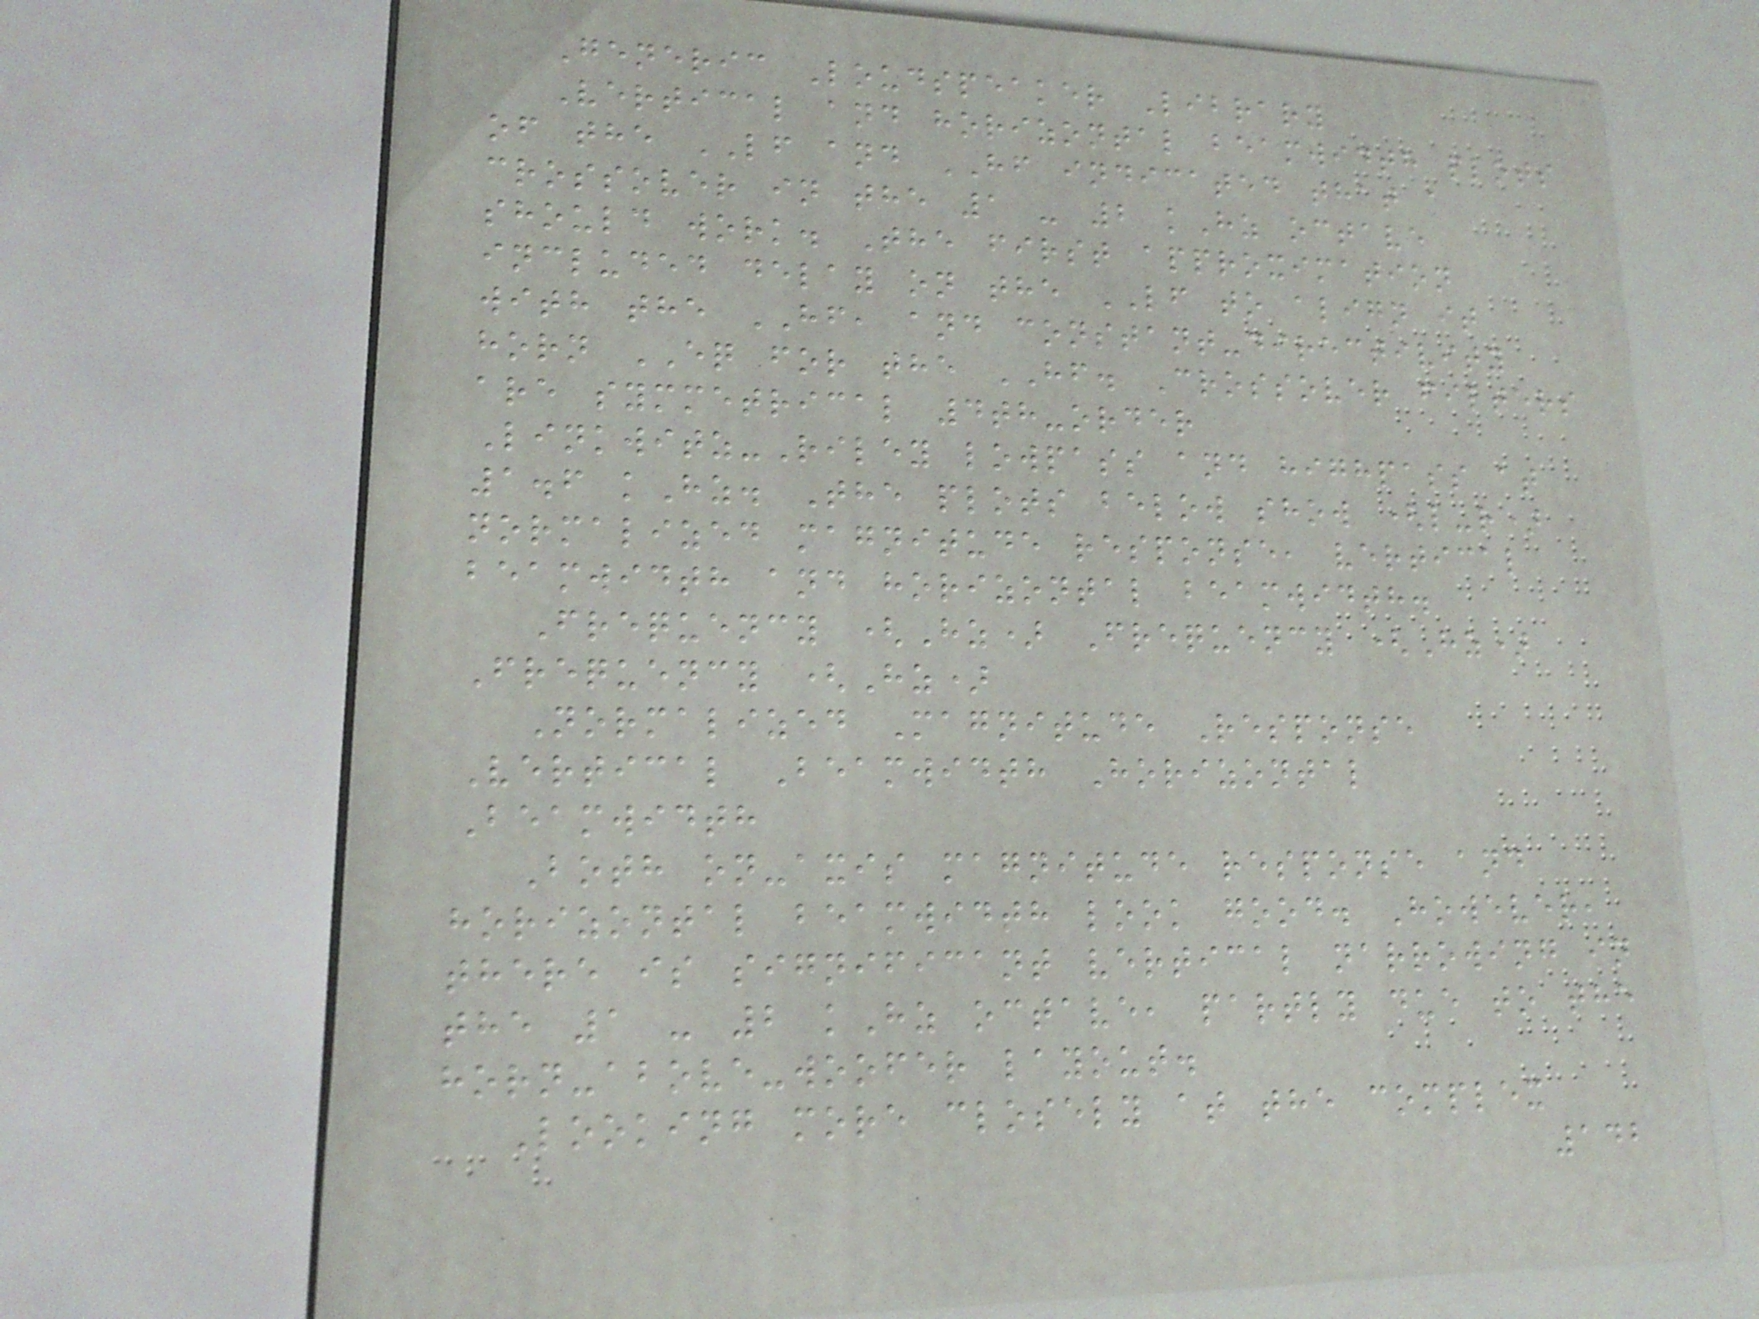Generic Loudspeaker Library
Vertical and horizontal beamwidth plots
of the LF and HF indicated that a
crossover in the 1 - 2 kHz octave
should work. The first approximation
included delay on the LF to align it
with the HF, and constant-directivity
horn EQ for the HF. Crossover filters
are symmetrical 4th-order
Linkwitz-Riley lowpass and highpass at
1.6 kHz. The plots below show (l-r)
normalized magnitude response, vertical
beamwidth and horizontal beamwidth.
Frequency (Hz) Frequency (Hz)
Frequency (Hz)
Normalized Magnitude Response
Vertical Beamwidth Horizontal
Beamwidth
Both on-axis magnitude response and
horizontal beamwidth look good. However,
there is significant vertical narrowing in
the 1 - 2 kHz octave, partly due to the
horn-above-woofer layout.
Looking more closely at the complex
142
